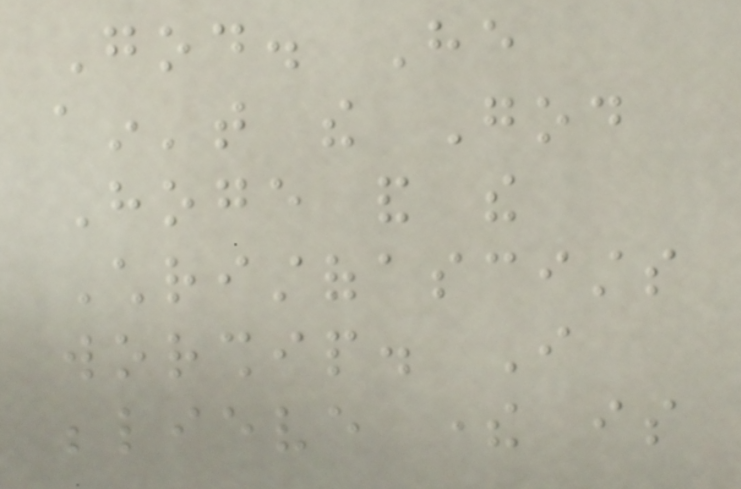God. He
ain't the God
Hoge and the
Christofascists
worship. I
believe there is
